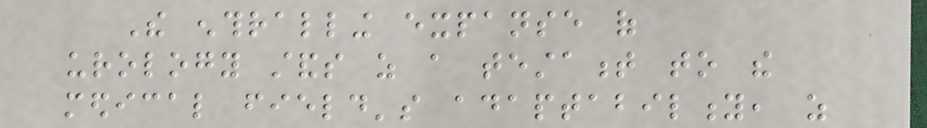The enthralling expanse of
urology stands as a testament to the
medical field's adaptability, as
